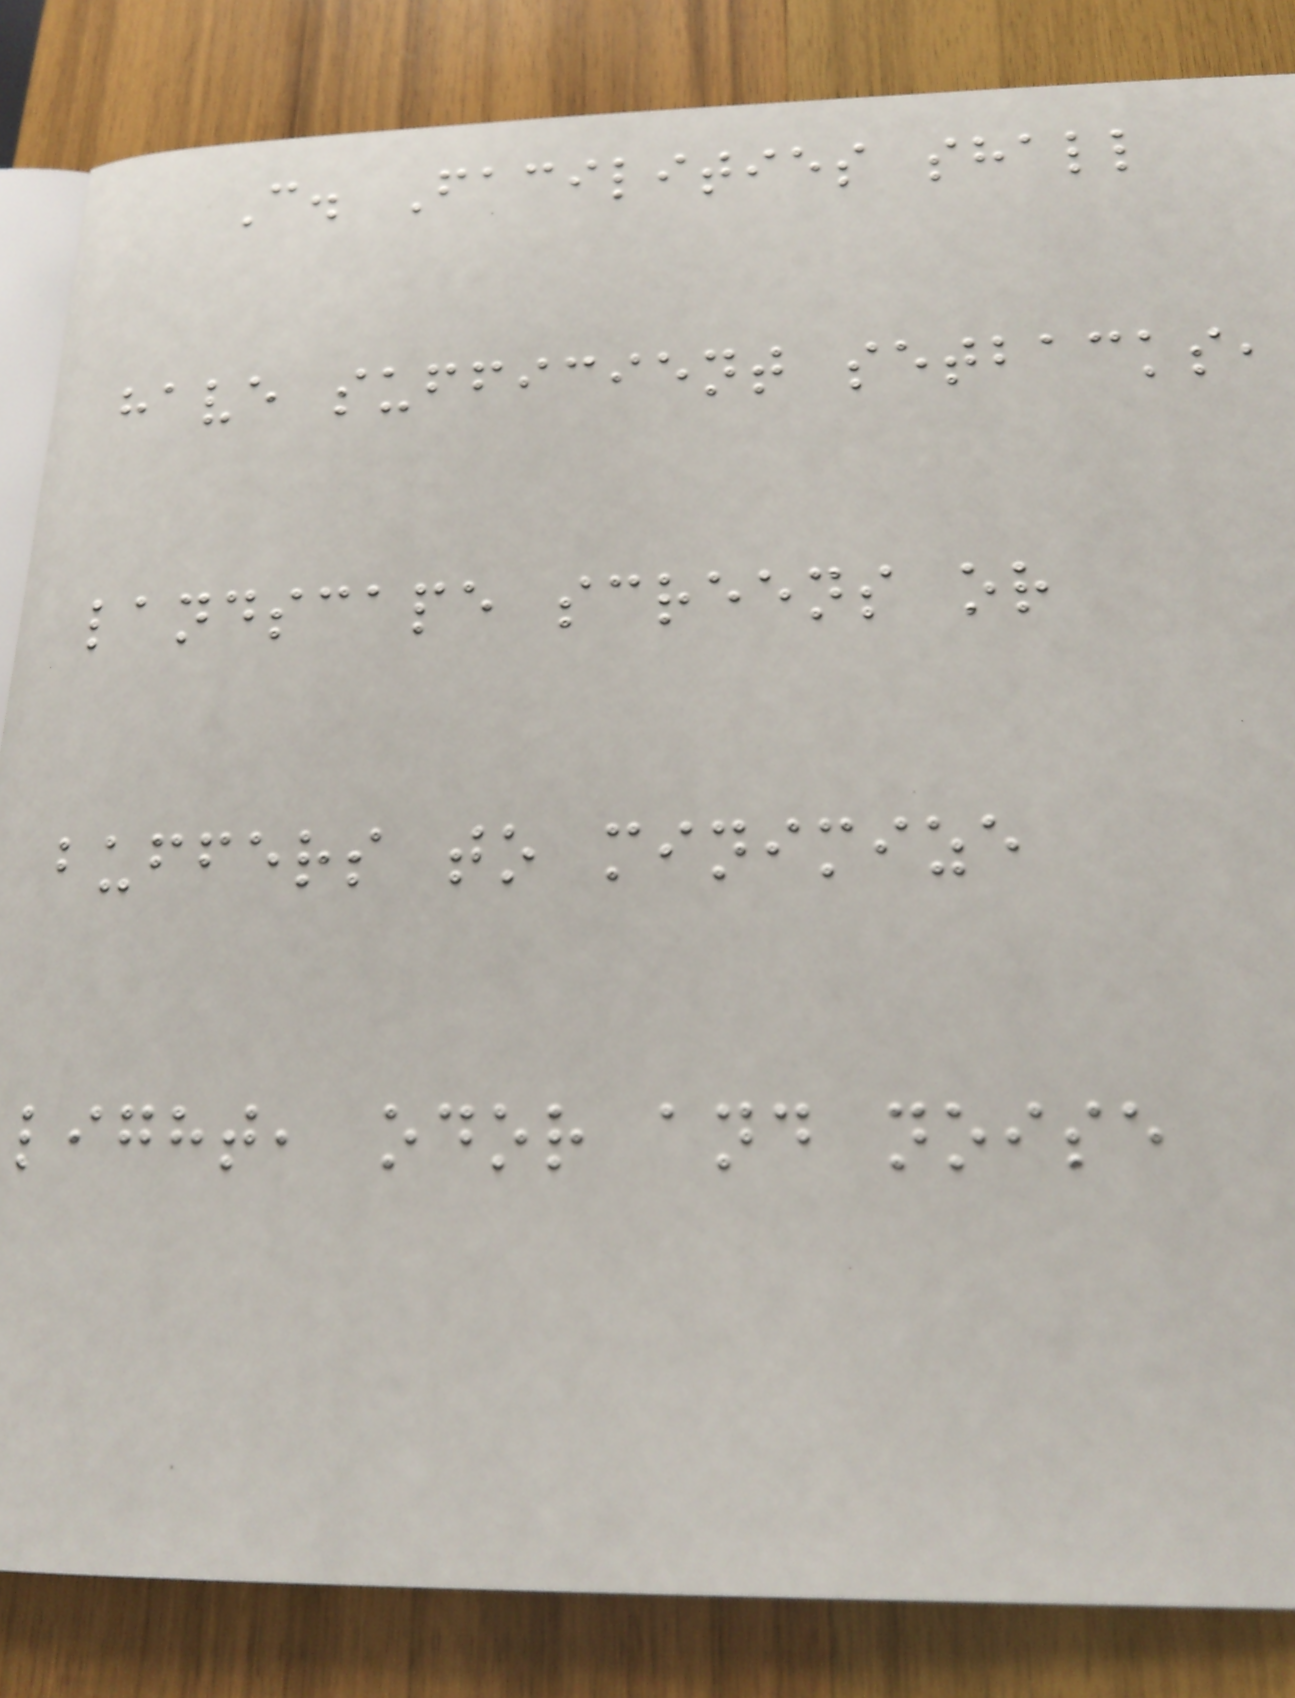C. Facilities shall
have sufficient setbacks,
landscape screens or
buffers to minimize
light, odor and noise
